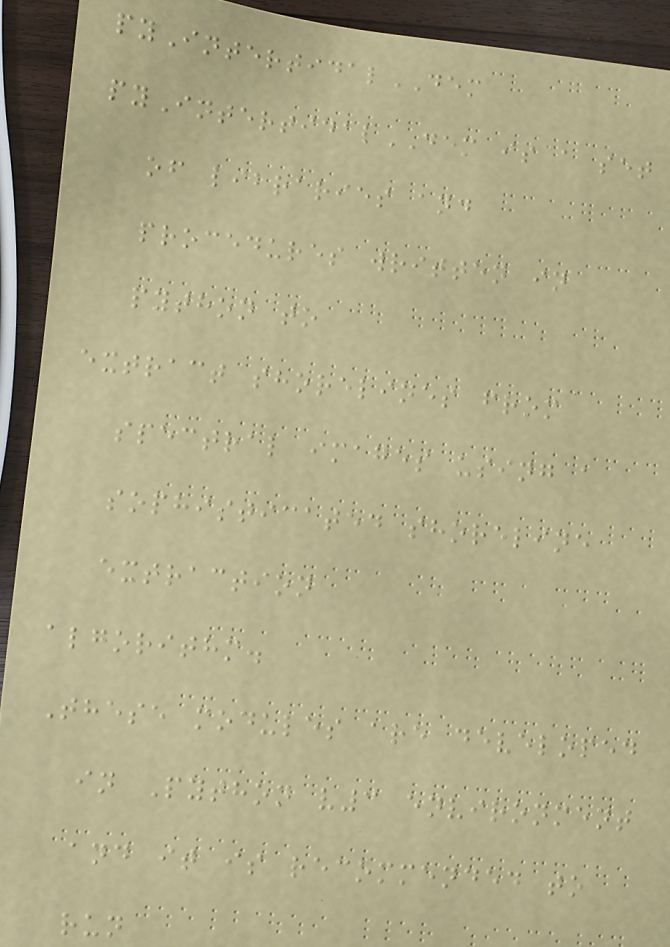pyIntertidalDEM
pyIntertidalDEM is a set
of libraries and
procedures written in
python to
extract shorelines from
spectral images using a
sophisticated shoreline
extraction
algorithm.
These modules are developed
in Python v3 environment
and it is recommended to
run
